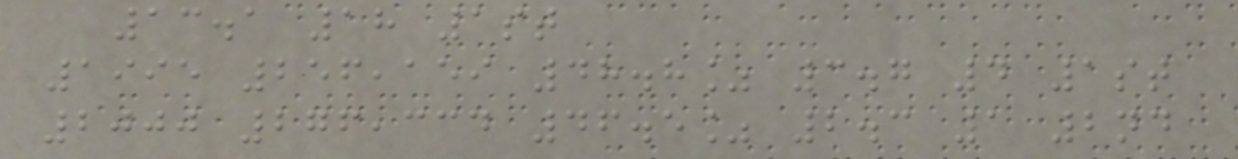13.1 18 1st
1995 256,159 48.8% 3.7 4 1st
2000 276,334 46.5% 2.3 1 2nd
